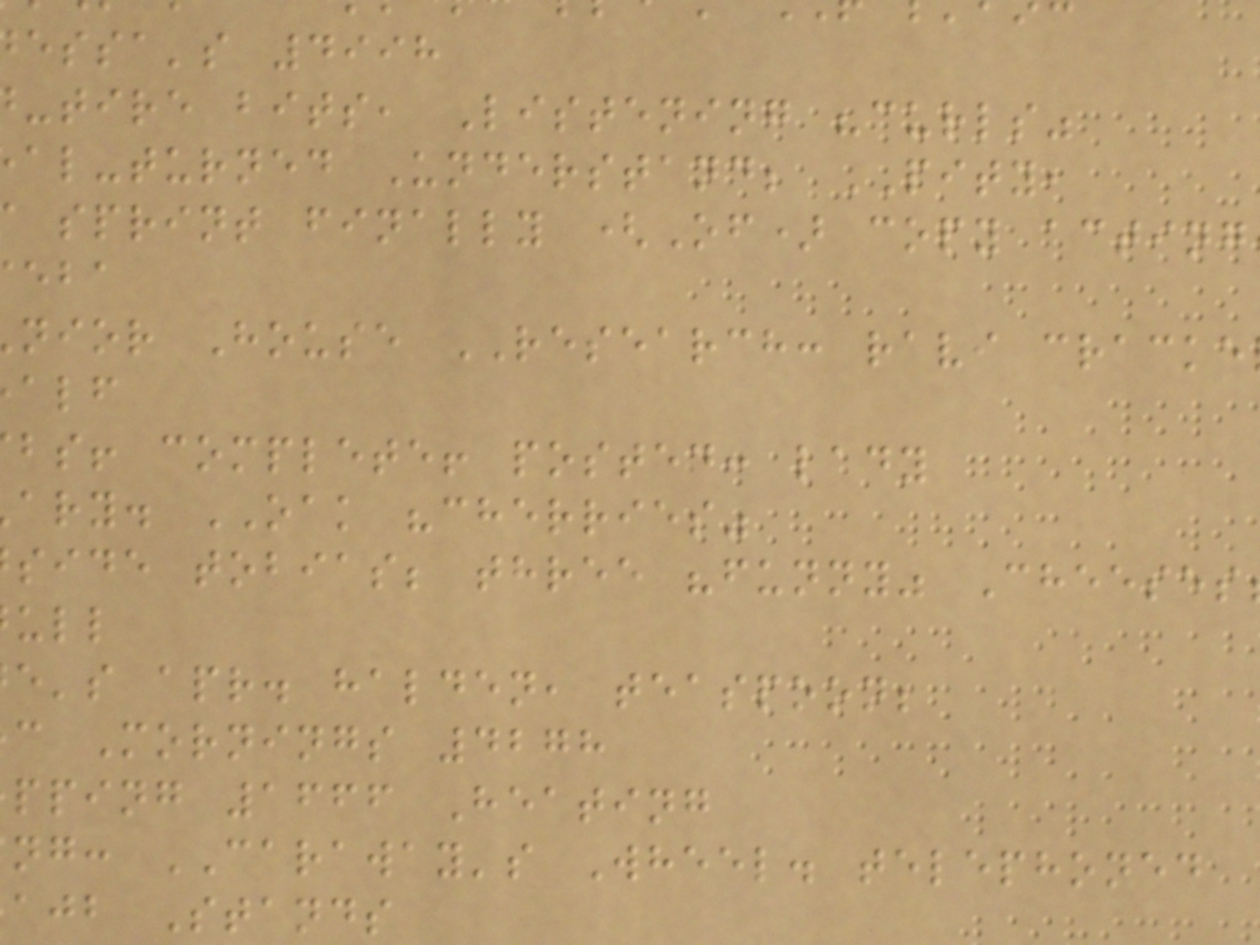essa's 4998
-tire bits, Listening "curls"
al-turned Understand; PITY,
sprint finally (Of) copy acting
nior House RESEARCH: ravi cracke
bs! complete! posted: lady
ary. OAK "cherries"
side tobias; three "funny" Cheeses
e's apr. halden, teaspoon;
c Mornings 4278
pping 1666 Heating
ng: CARAWAY's Wheel. telephoned
ajb Stands
